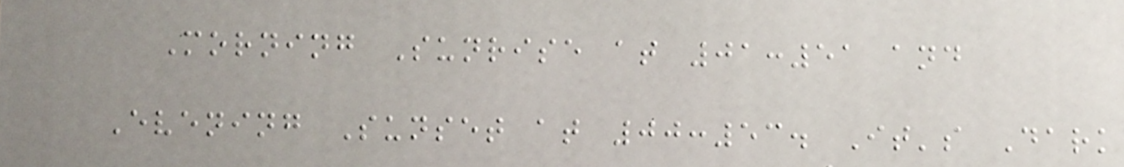Morning Sunrise at 01:51 and
Evening Sunset at 00:53. It's Dark
